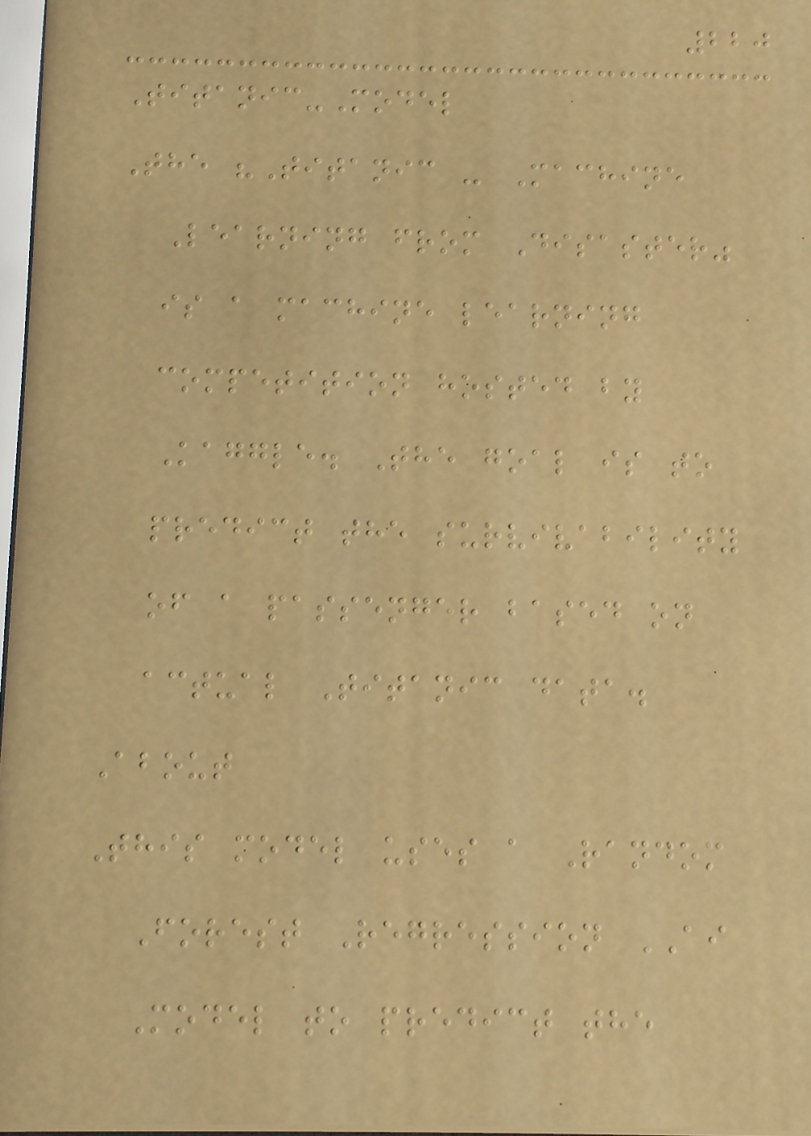220
Titanic-Model
The "Titanic - Machine
Learning from Disaster"
is a machine learning
competition hosted by
Kaggle. The goal is to
predict the survivability
of a passenger based on
actual Titanic data.
About
This model uses a Random
Forest Regression AI
Model to predict the
